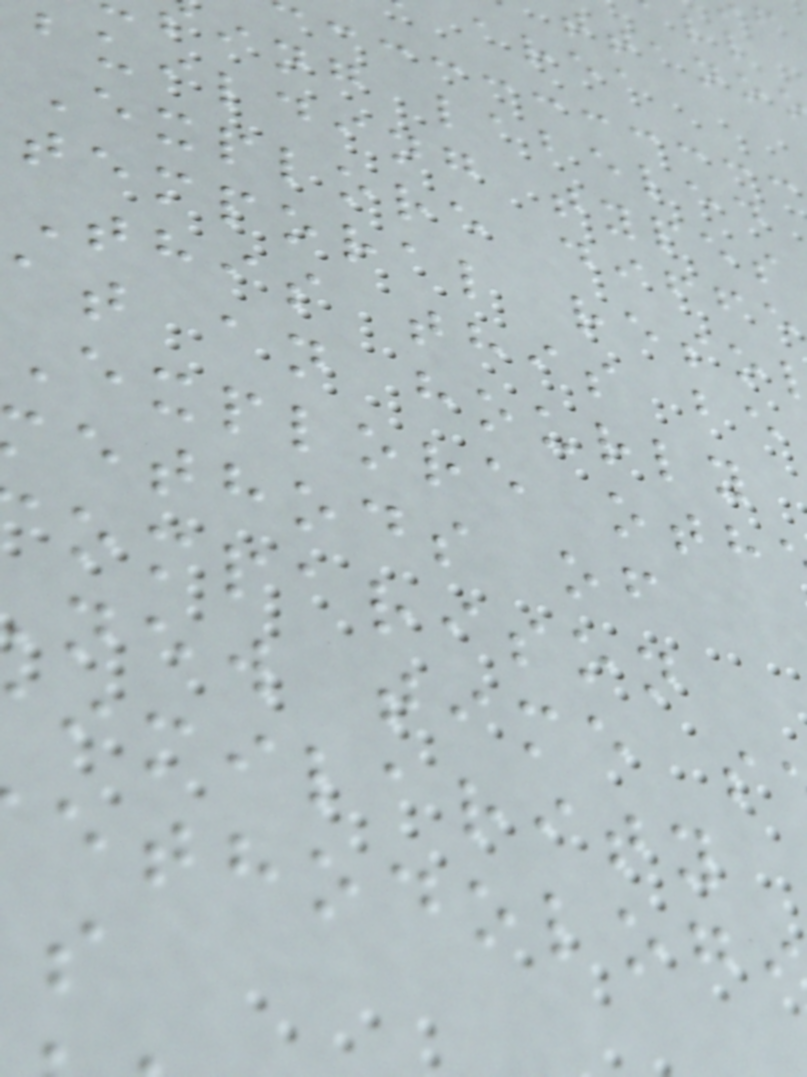area
ing labeled
building types
Explore diffe
temporal reso
This this be
at an hourly
Explore oth
ethods of
omparison
new time s
imilarity
